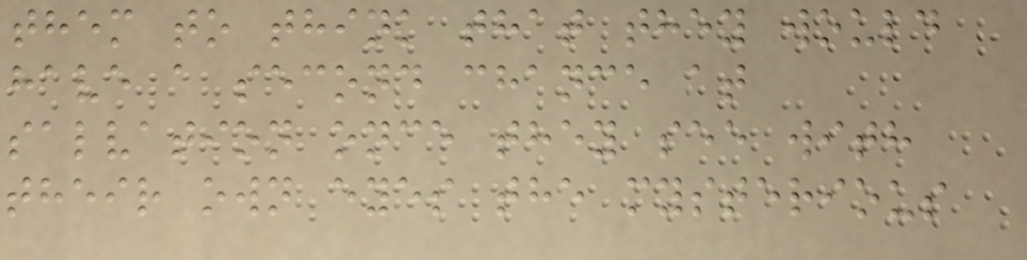them to think that they would
have a second chance at
salvation once they see with
their own eyes the mysterious
